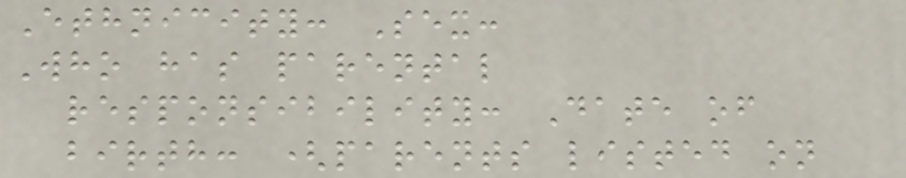Ethnicity: Sex:
Who has parental
responsibility: Date of
birth: (parents listed on
